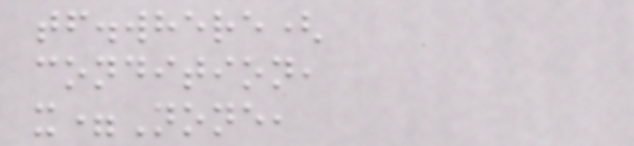tf.where(
condition,
x=None,
